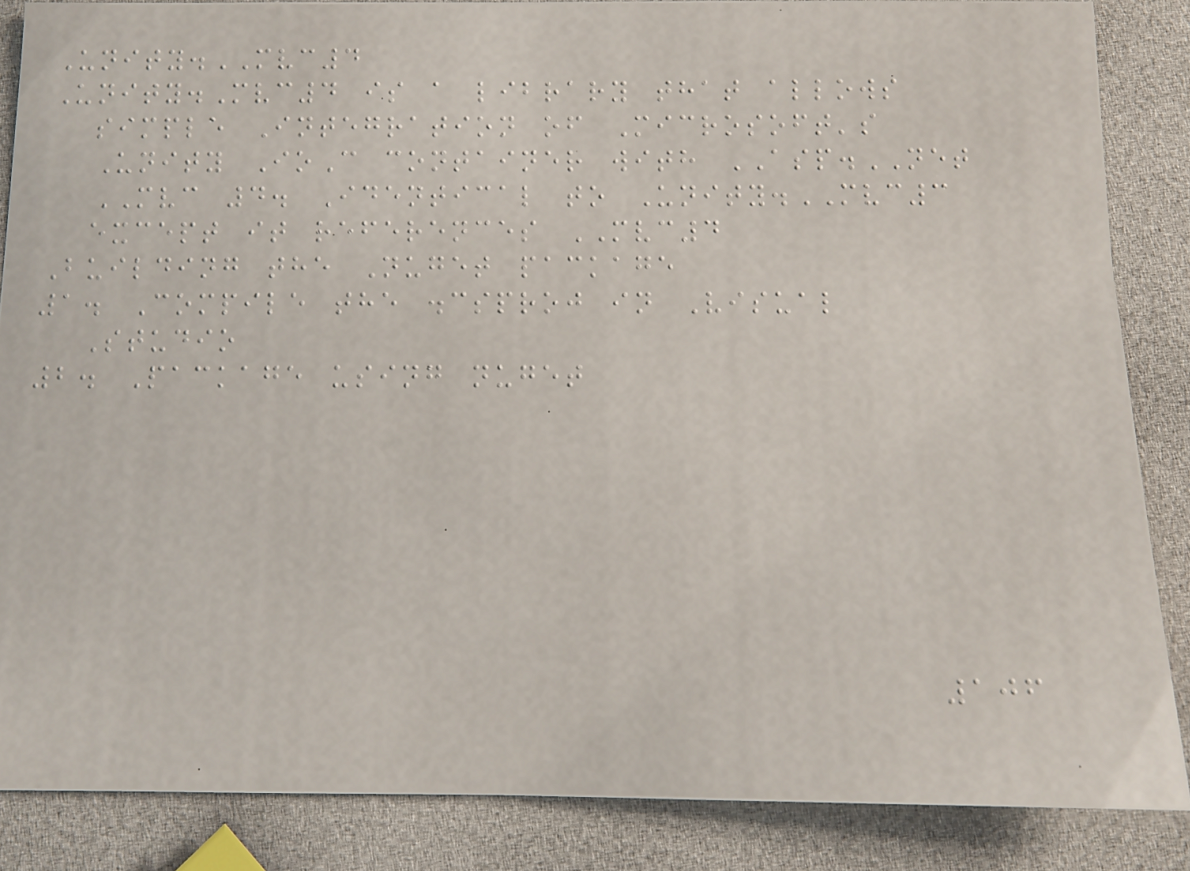Unity.MVC4
Unity.Mvc4 is a library that allows
simple Integration of Microsoft's
Unity IoC container with ASP.NET
MVC 4. Identical to Unity.MVC3
except it references MVC4
Building the Nuget package
1. Compile the .csproj in Visual
Studio
2. Package using nuget
106
